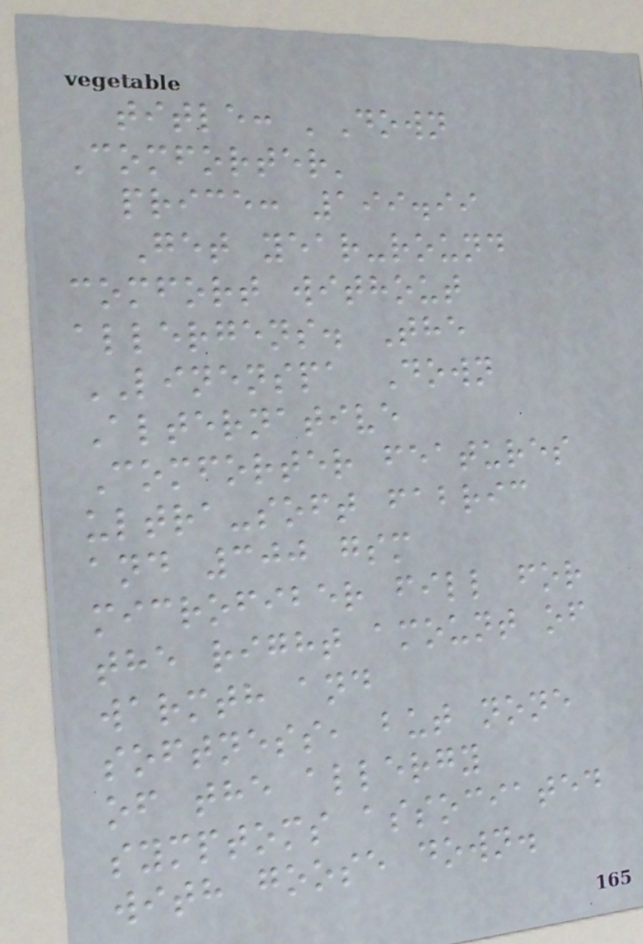title: 'Down
Comforter'
price: 199.99
Get year-round
comfort without
allergens. The
LINENSPA Down
Alternative
Comforter features
ultra-soft fabric
and 300 gsm
microfiber fill for
the right amount of
warmth and
softness, but none
of the allergy
symptoms associated
with goose down.
